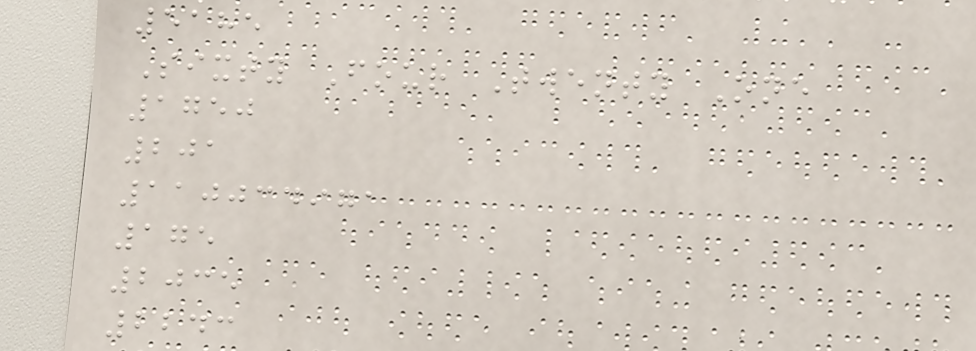5185
Sixty Four Twenty One
1750
201
110034971
175
2035
2243
